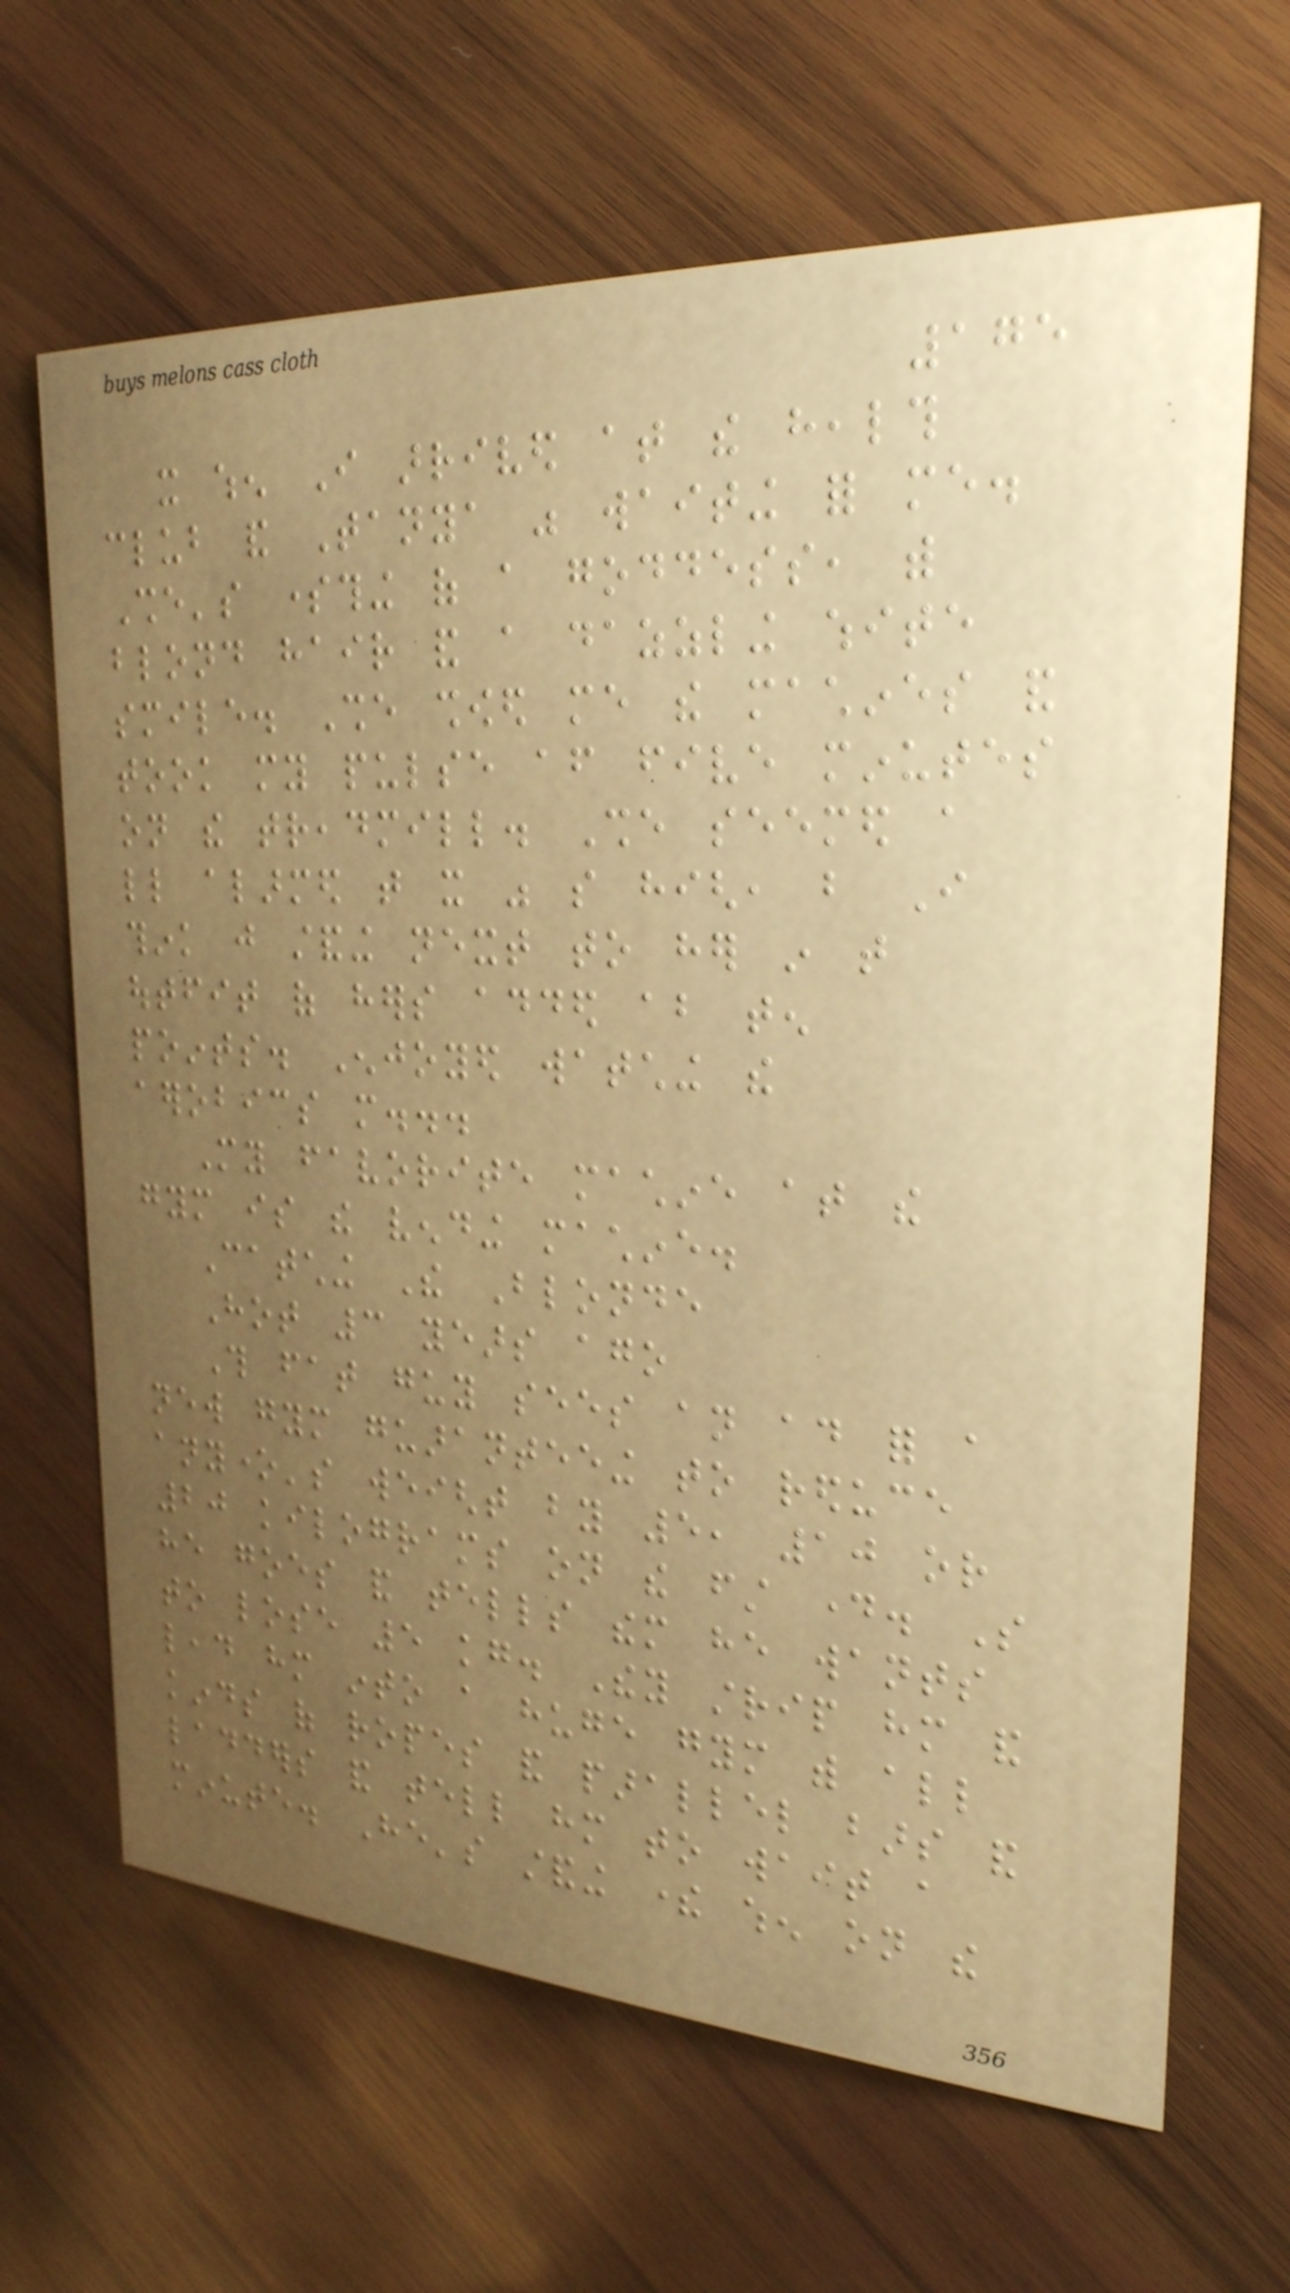175
it when I arrived at the health
club and Tanya was waiting for me.
She's something of a goddess, with
blond hair and a dazzling white
smile. She showed me the machines and
took my pulse after five minutes
on the treadmill. She seemed a
little alarmed that it was so high, but I
think just standing next to her in that
outfit of hers added about ten
points. Enjoyed watching the
aerobics more...
My favorite machine at the
gym is the vending machine.
Catching The Blonde
Hot 3 years ago
This fat guy sees an ad for a
new gym guaranteeing to reduce
anyone's weight by 5, 10 or
20 kilograms on the first day. So
he goes and tells them he wants
to lose 5 kg. They strip him and
lead him into a huge gym with all
kinds of ropes and parallel bars and
ladders and tell him to wait a
minute. He's standing there when on the
